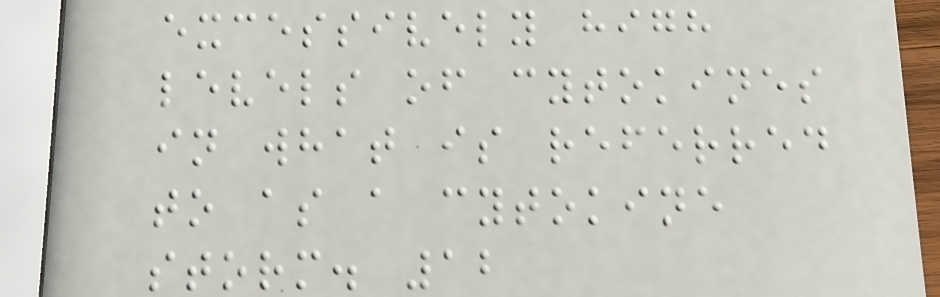excessively high
levels of cytokines
in what is referred
to as a cytokine
storm. 12
